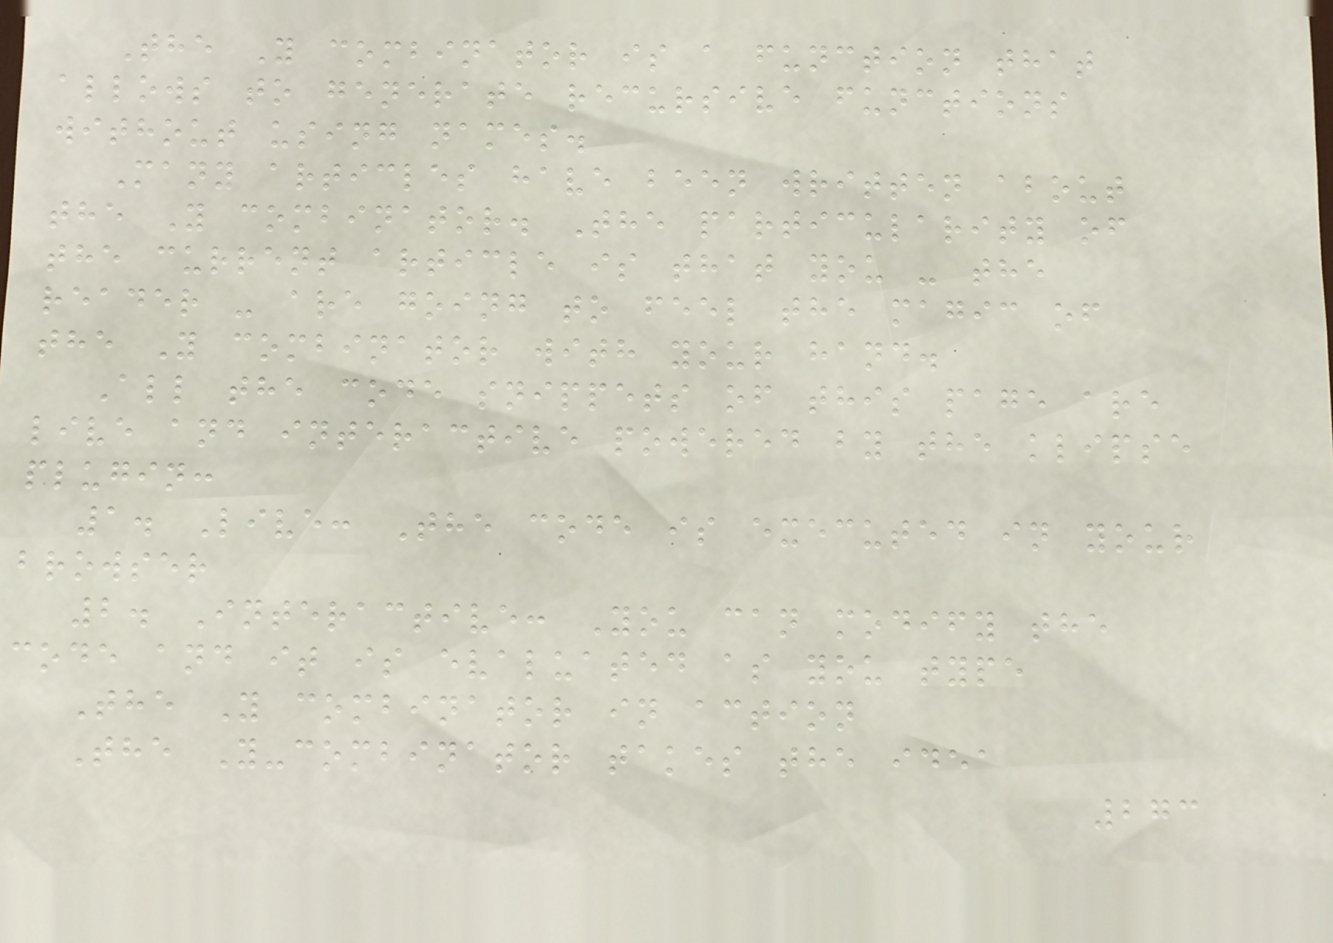The Y combinator is a function that
allows to generate recursive functions
without using names.
Many articles have been written about
the Y combinator. The particularity of
the current article is that you - the
reader - are going to feel the magic of
the Y combinator with your hand.
All the code snippets of this page are
live and interactive powered by the klipse
plugin:
1. Live: The code is executed in your
browser
2. Interactive: You can modify the
code and it is evaluated as you type
The Y combinator in action
The Y-combinator takes the idea
273
